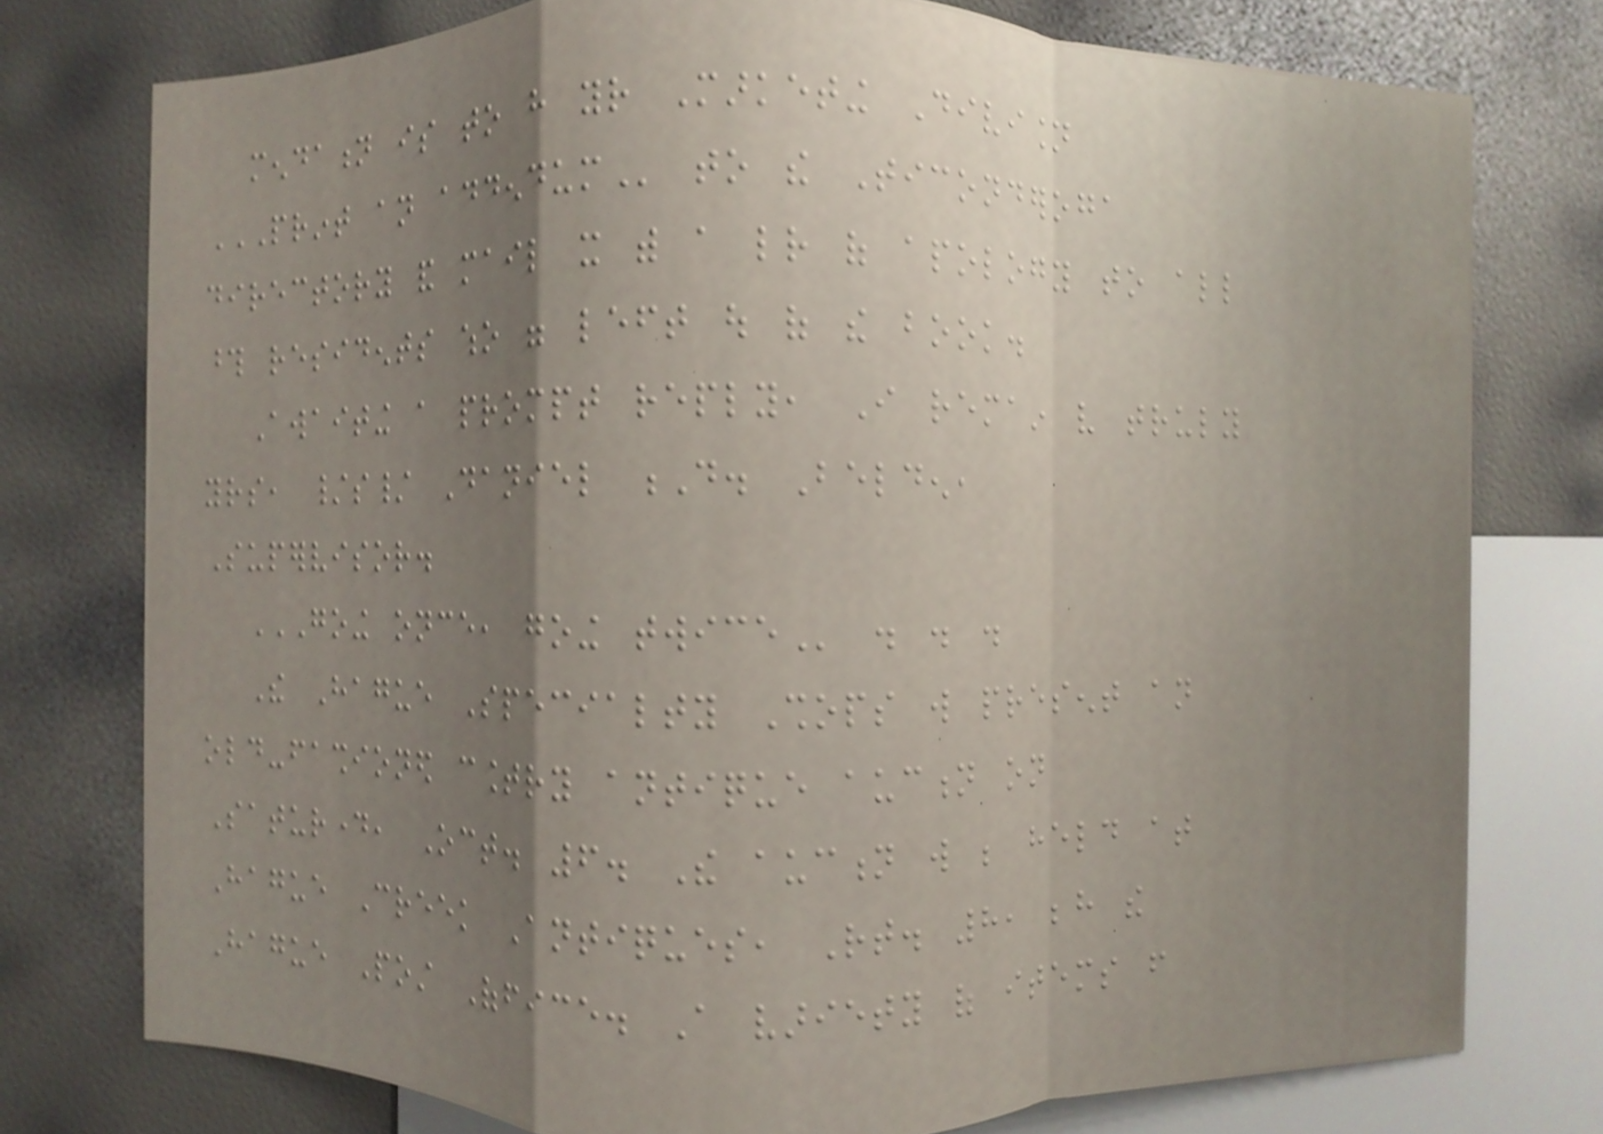mendation is to have your Marketing Division
PRINT AN ADDENDUM to the Ticonderoga
directory and mail it with a letter of apology to all
those residents who were left out of the book.
Awaiting a prompt reply, I remain very truly
yours, /s/ Daniel D. Belden,
Supervisor.
GOING ONCE, GOING TWICE . . .
The Hague Specialty Shops will present an
old-fashioned country antique auction on
Saturday, Oct. 6. The auction will be held at
Hague Creek Antiques, Rt. 8, behind the
Hague Post Office. A variety of items from
